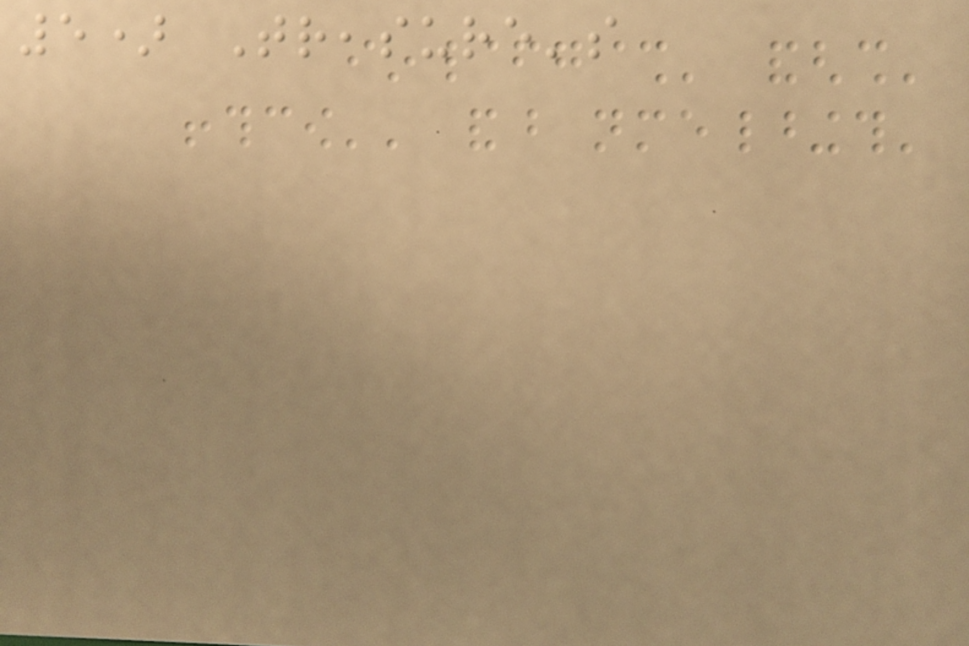5) Treasure's
